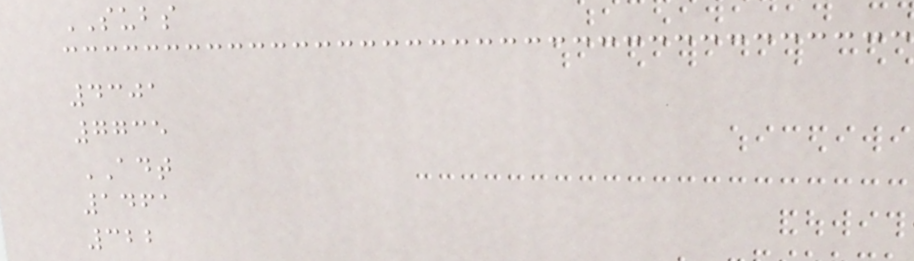SUBS
4301
7735
ADT
1461
322
